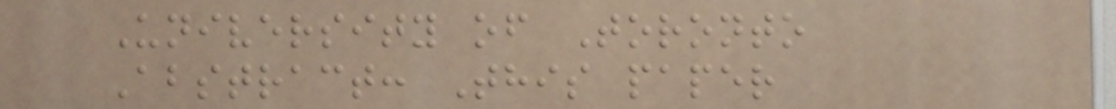University of Toronto
Abstract: This paper
